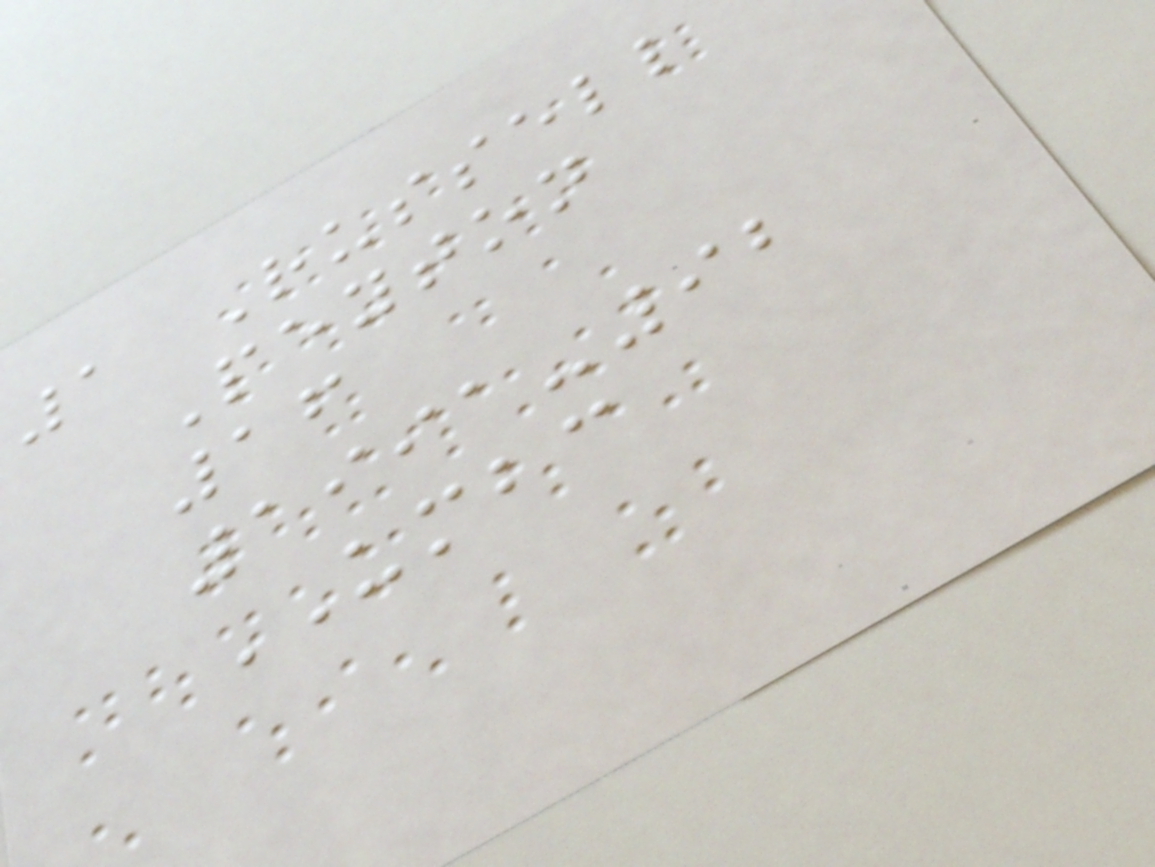1 Russell
Peyton
16
1991-92
UMBC
